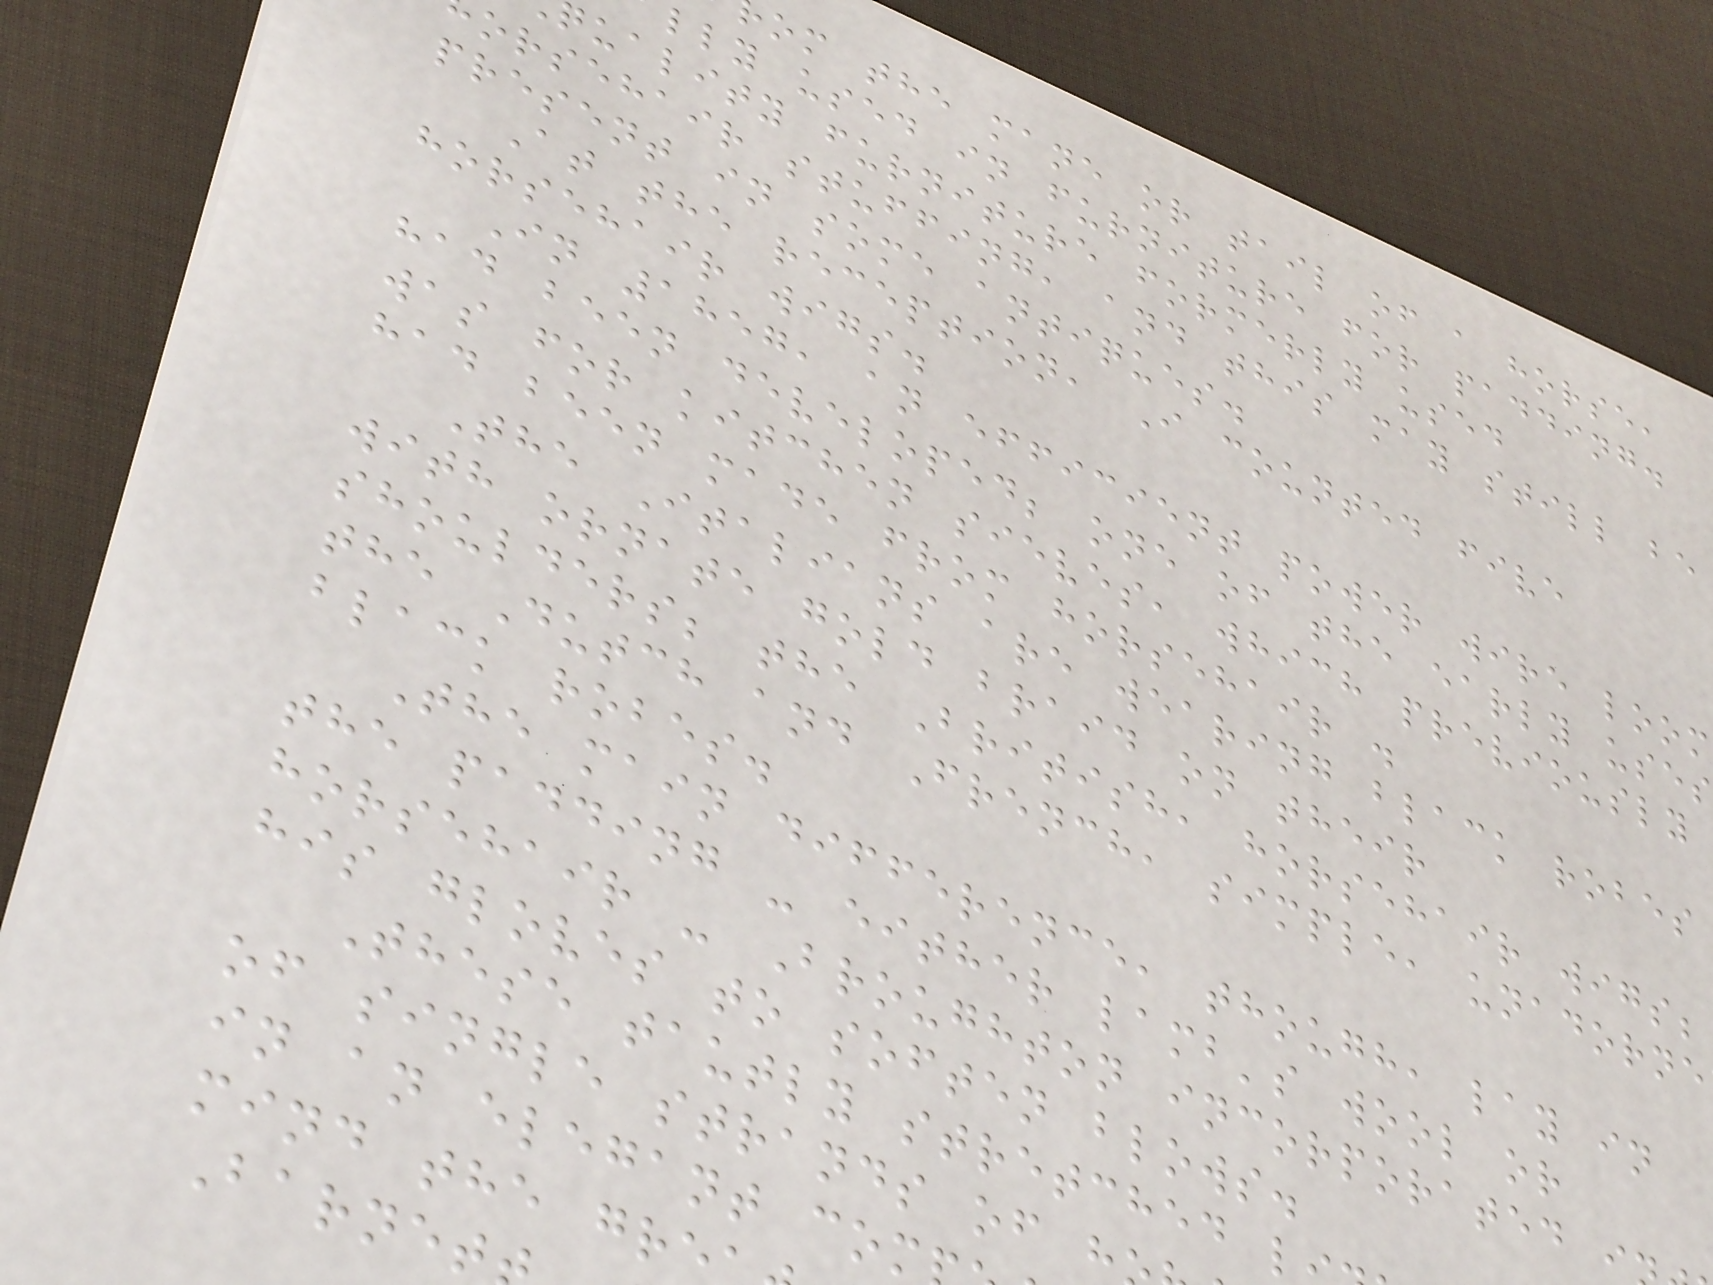om the mane or tail of a horse,
lly used in furniture for padding.
uality furniture formerly used
orsehair stuffing, and this may still be
present in some antiques.
At the reception, I counted five
horsehair wigs.
In 1857, an efficient power wire loom
had been developed; one of the early uses
was for kitchen sieves, which previously
had been made from horsehair .
The Italians are wearing black robes
with ornate gold braid on their
shoulders; the British, horsehair wigs;
the Dutch and French, simple, unadorne
black robes.
The main difference, though, lay in
the padding - either lamb's wool or
horsehair - Broughton incorporated i
his gloves to soften blows.
These tautly stretched l
of single strands of h
in an elegant com
mind the gre
Barnet
